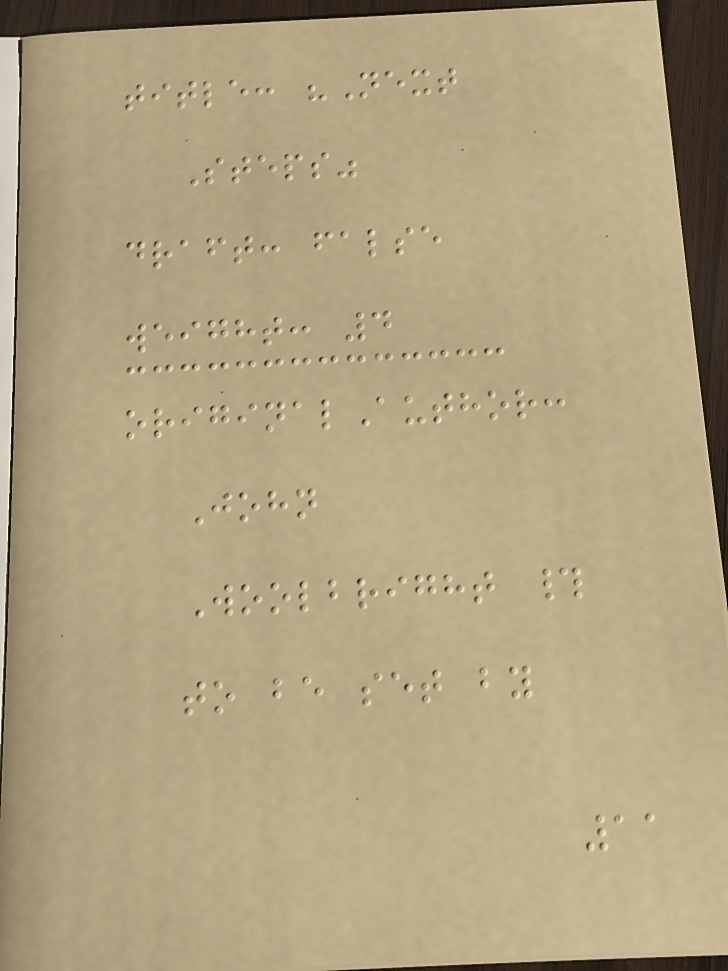title: "Next
Steps"
draft: false
weight: 4
originalAuthor:
John
Woolbright #
to be set by
11
